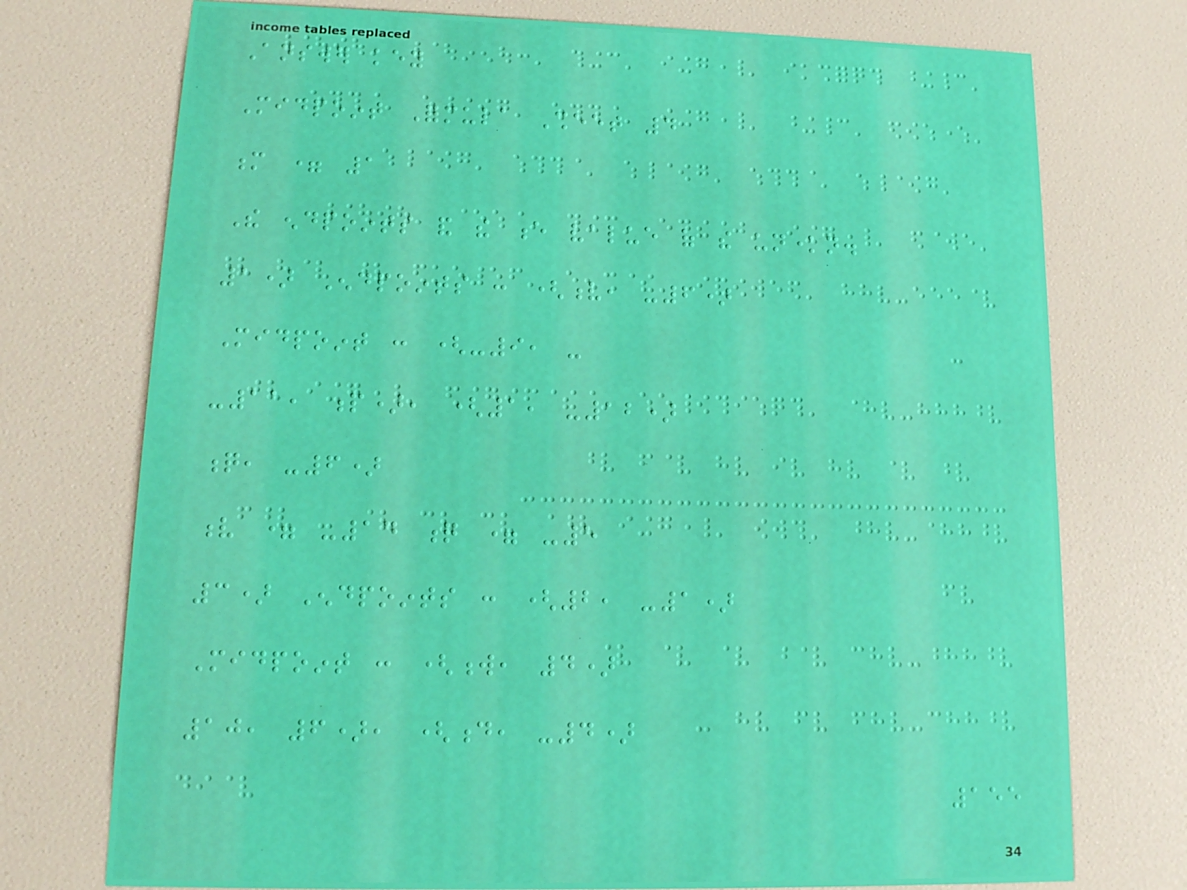Answer key
Midpoint Formula Sheet 4
m = 1
The endpoints and the e value of the unknown.
1) Endpoints : (v, -6)
Midpoint : (-9, -
-11, p), (1, -12)
q, -6)
v = -14 q = -5
3) Endpoints : (2, -1)
Midpoint : (w, 4)
10, 6), (d, -4)
155
